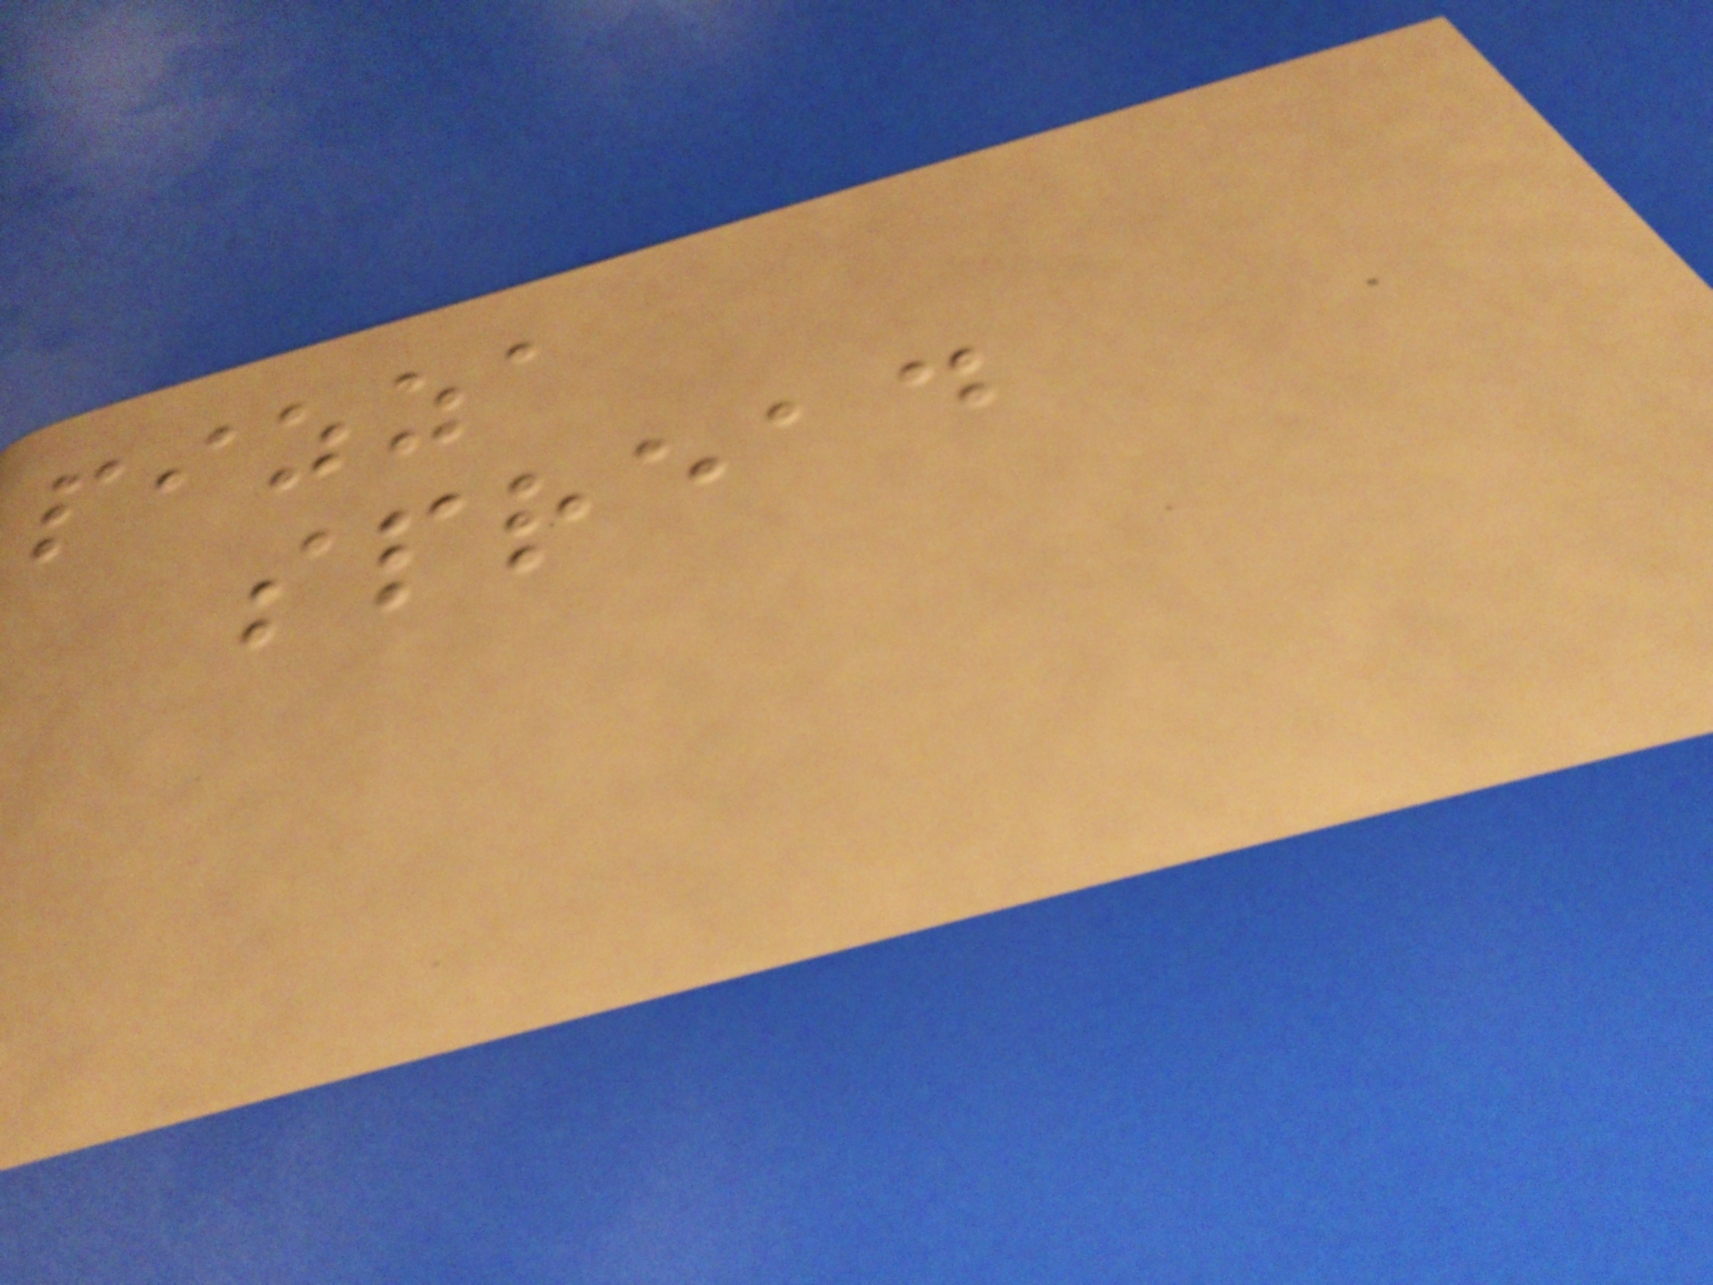pizza
spread
